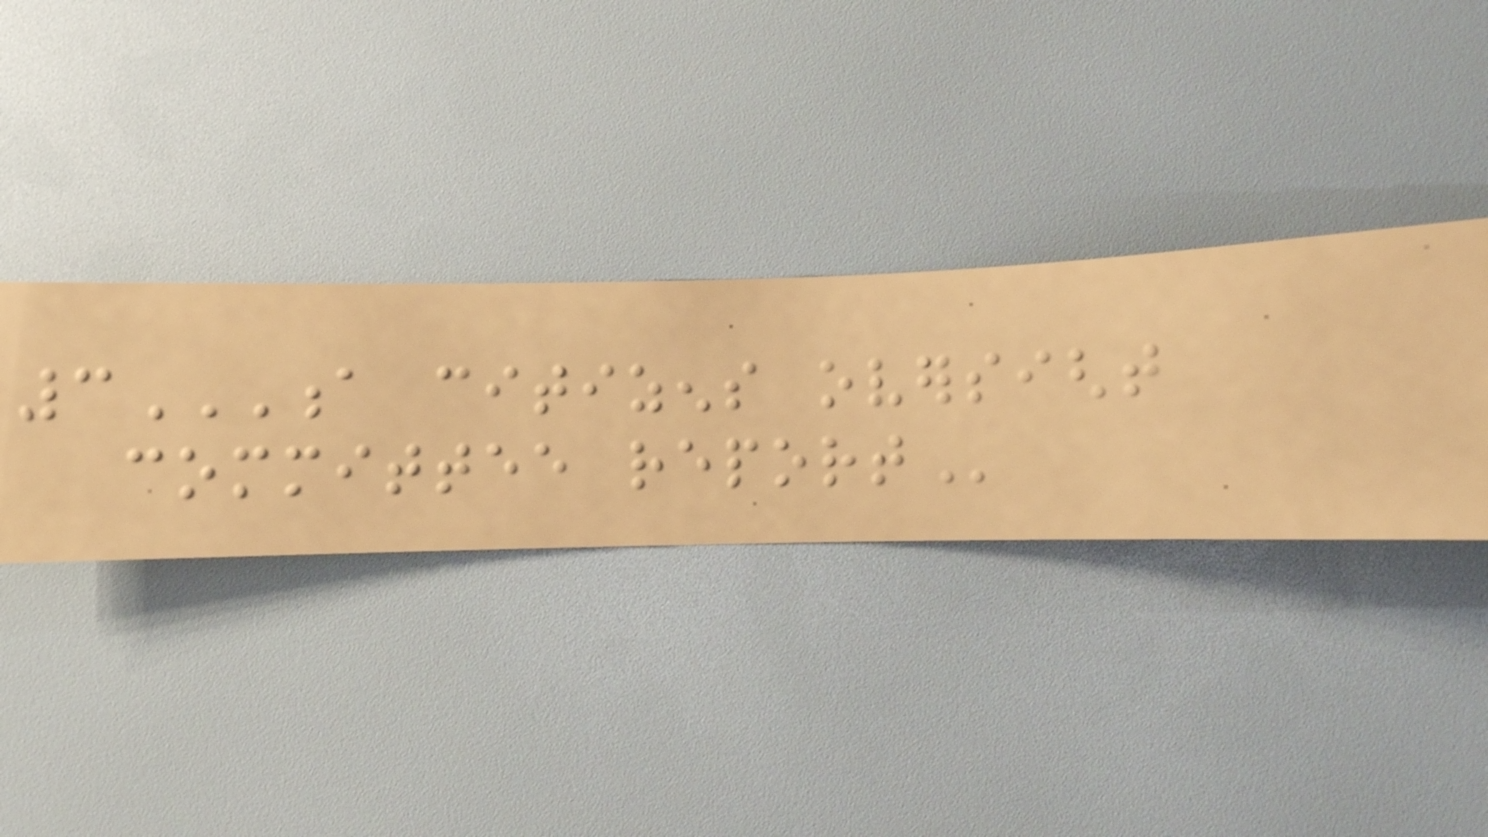3A CITIZENS OVERSIGHT
COMMITTEE REPORT
